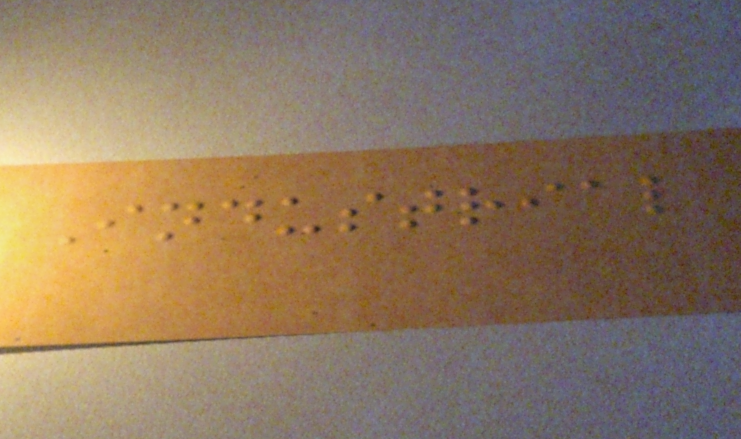Industrial
